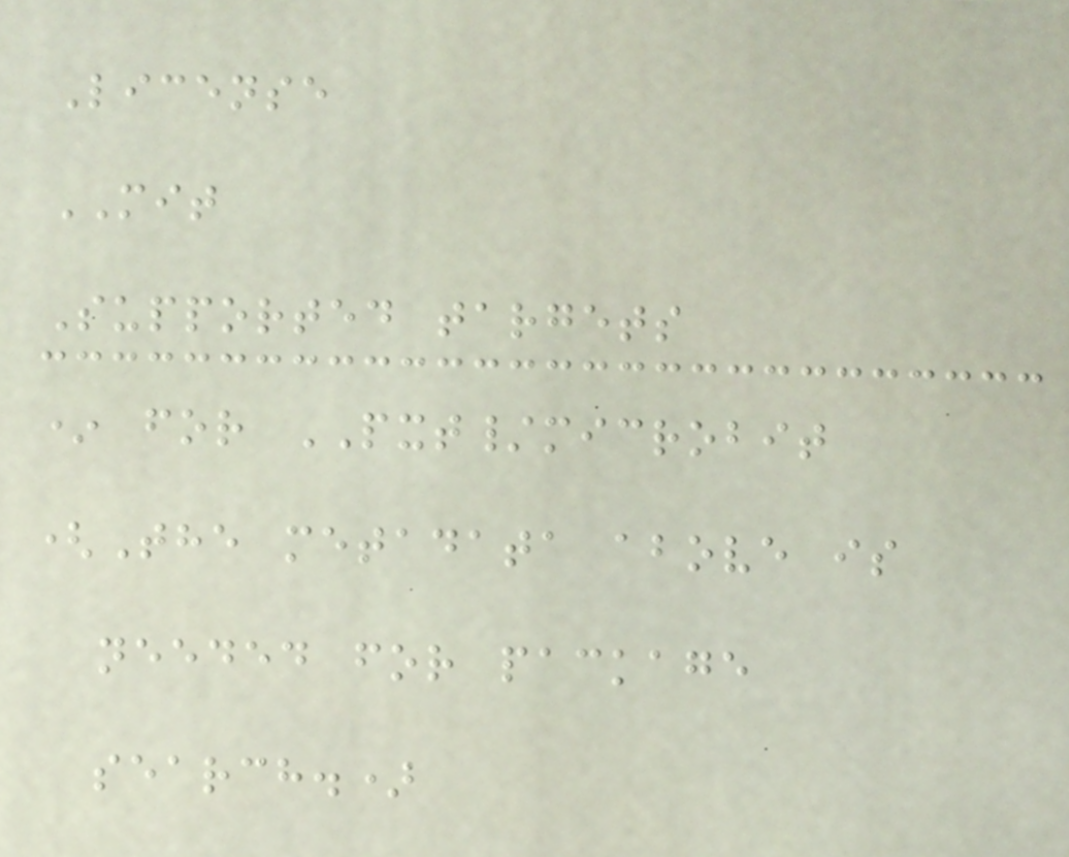License
MIT
Supported targets
* for PXT/microbit
(The metadata above is
needed for package
search.)
